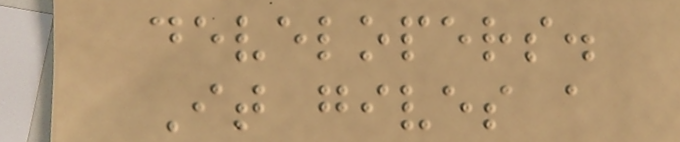developers.
It gives a
